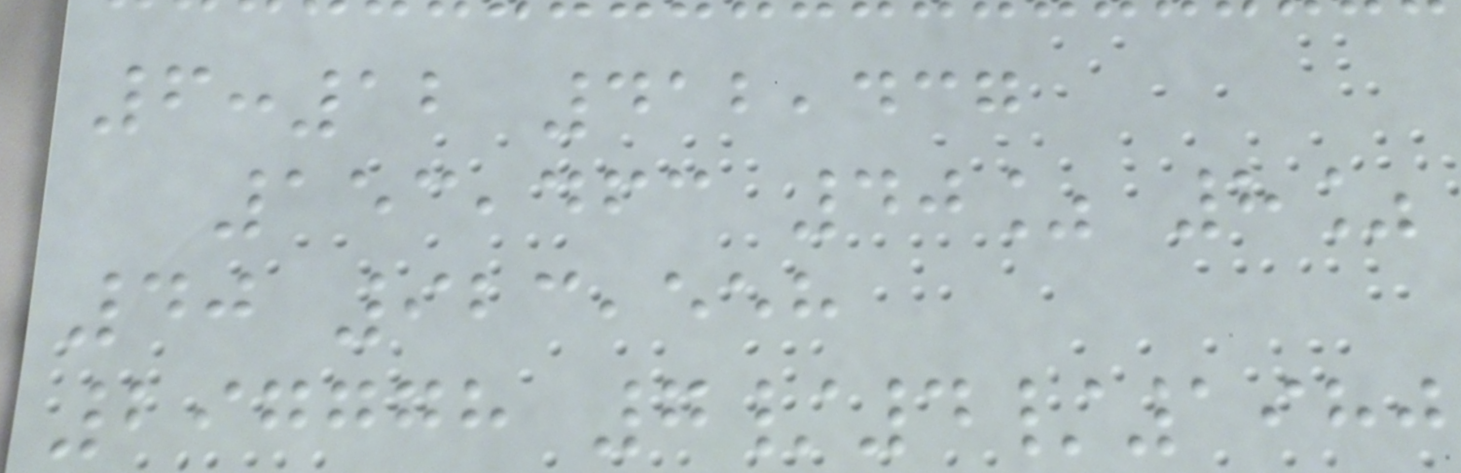6:12 412,437
153,463 40% 8%
40 923,558
297778 7/4/1980
